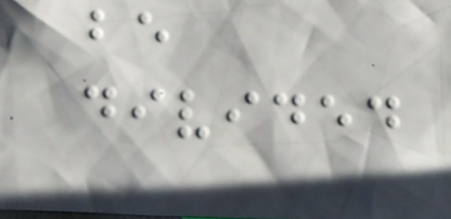be
divided
